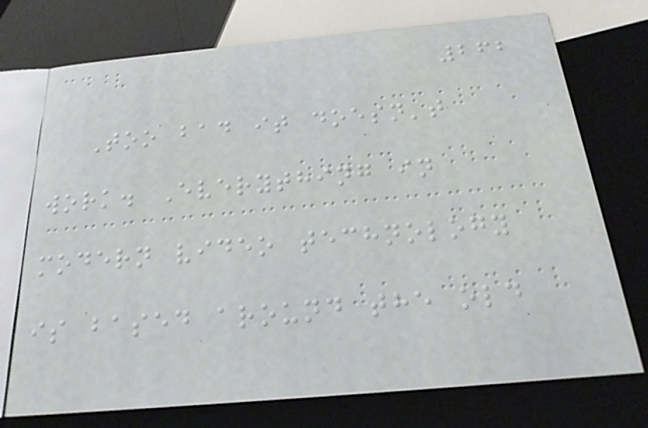262
Too bad it doesn't
work. Everything in
modern video technology
is based around the old
